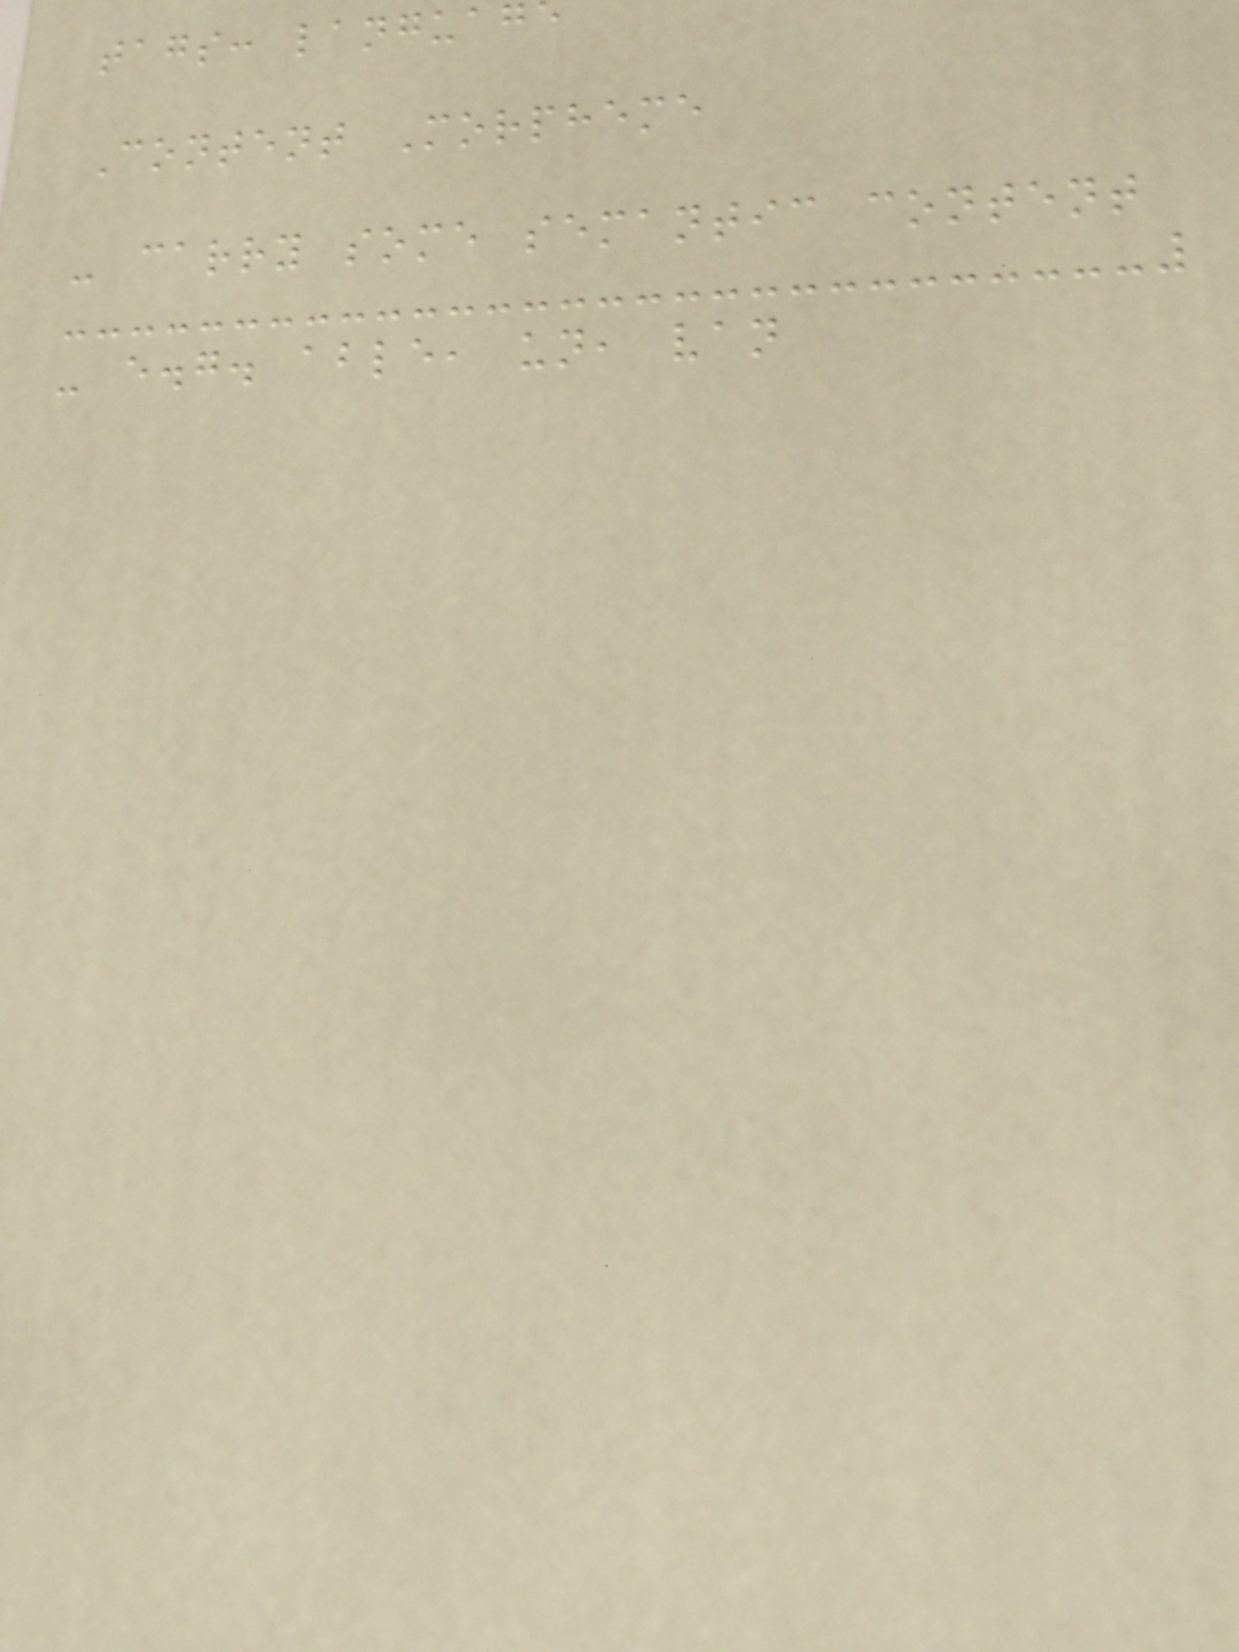tags: languag
Content Morpheme
- carry some semantic content
- e.g. able, un, van
